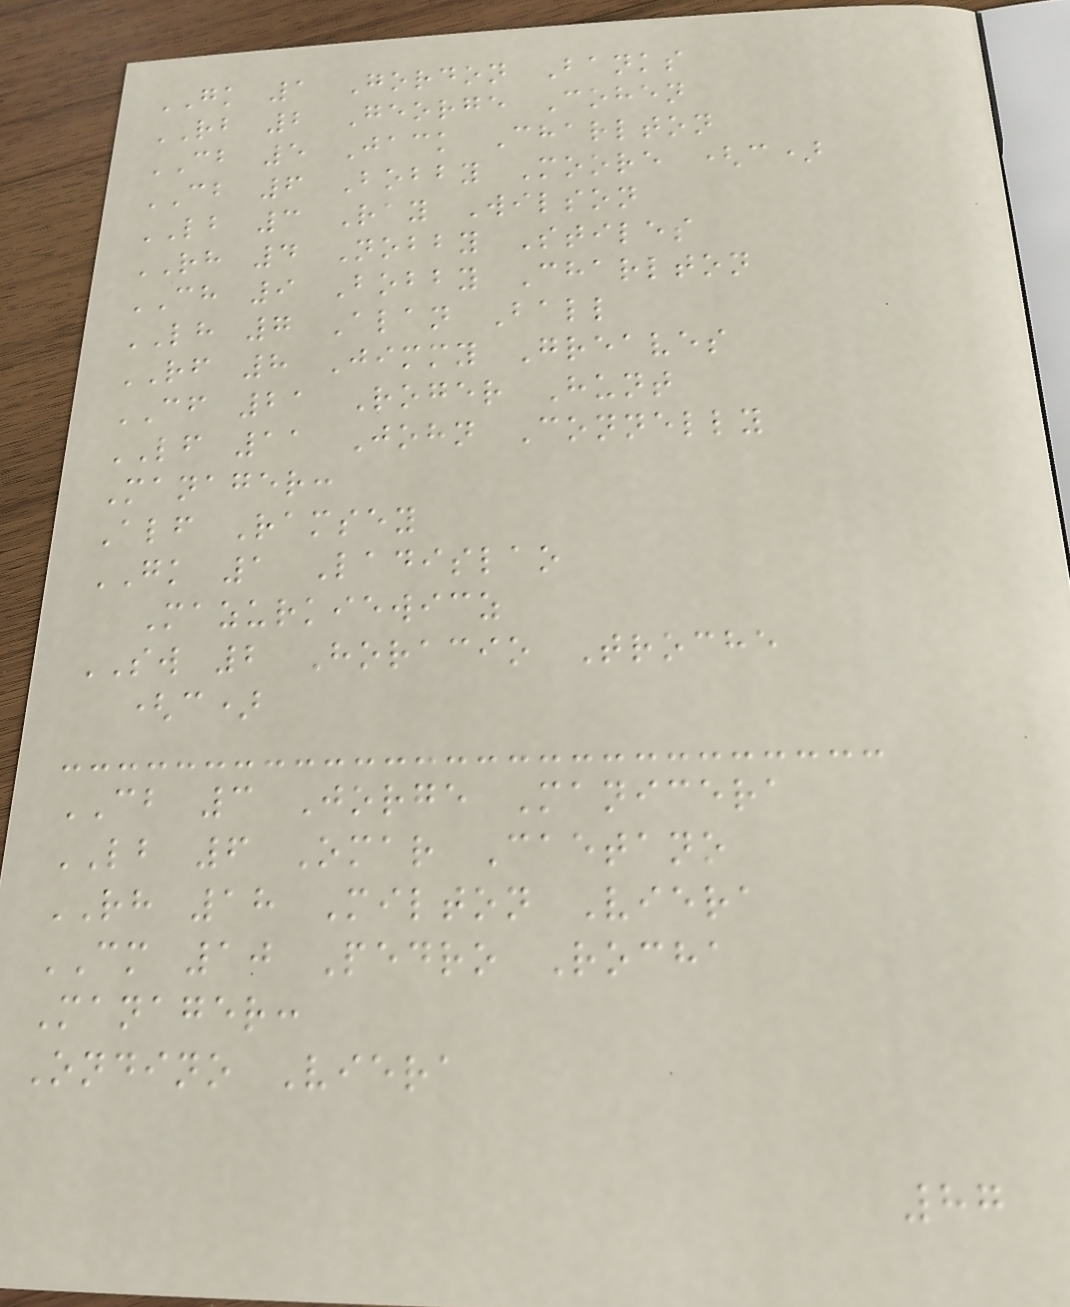GK 1 Gordon Banks
RB 2 George Cohen
CB 5 Jack Charlton
CB 6 Bobby Moore (c)
LB 3 Ray Wilson
RH 4 Nobby Stiles
CH 9 Bobby Charlton
LH 7 Alan Ball
RF 8 Jimmy Greaves
CF 21 Roger Hunt
LF 11 John Connelly
Manager:
Alf Ramsey
GK 1 Ladislao
Mazurkiewicz
SW 2 Horacio Troche
(c)
CB 3 Jorge Manicera
LB 6 Omar Caetano
RH 18 Milton Viera
CM 10 Pedro Rocha
Manager:
Ondino Viera
87
